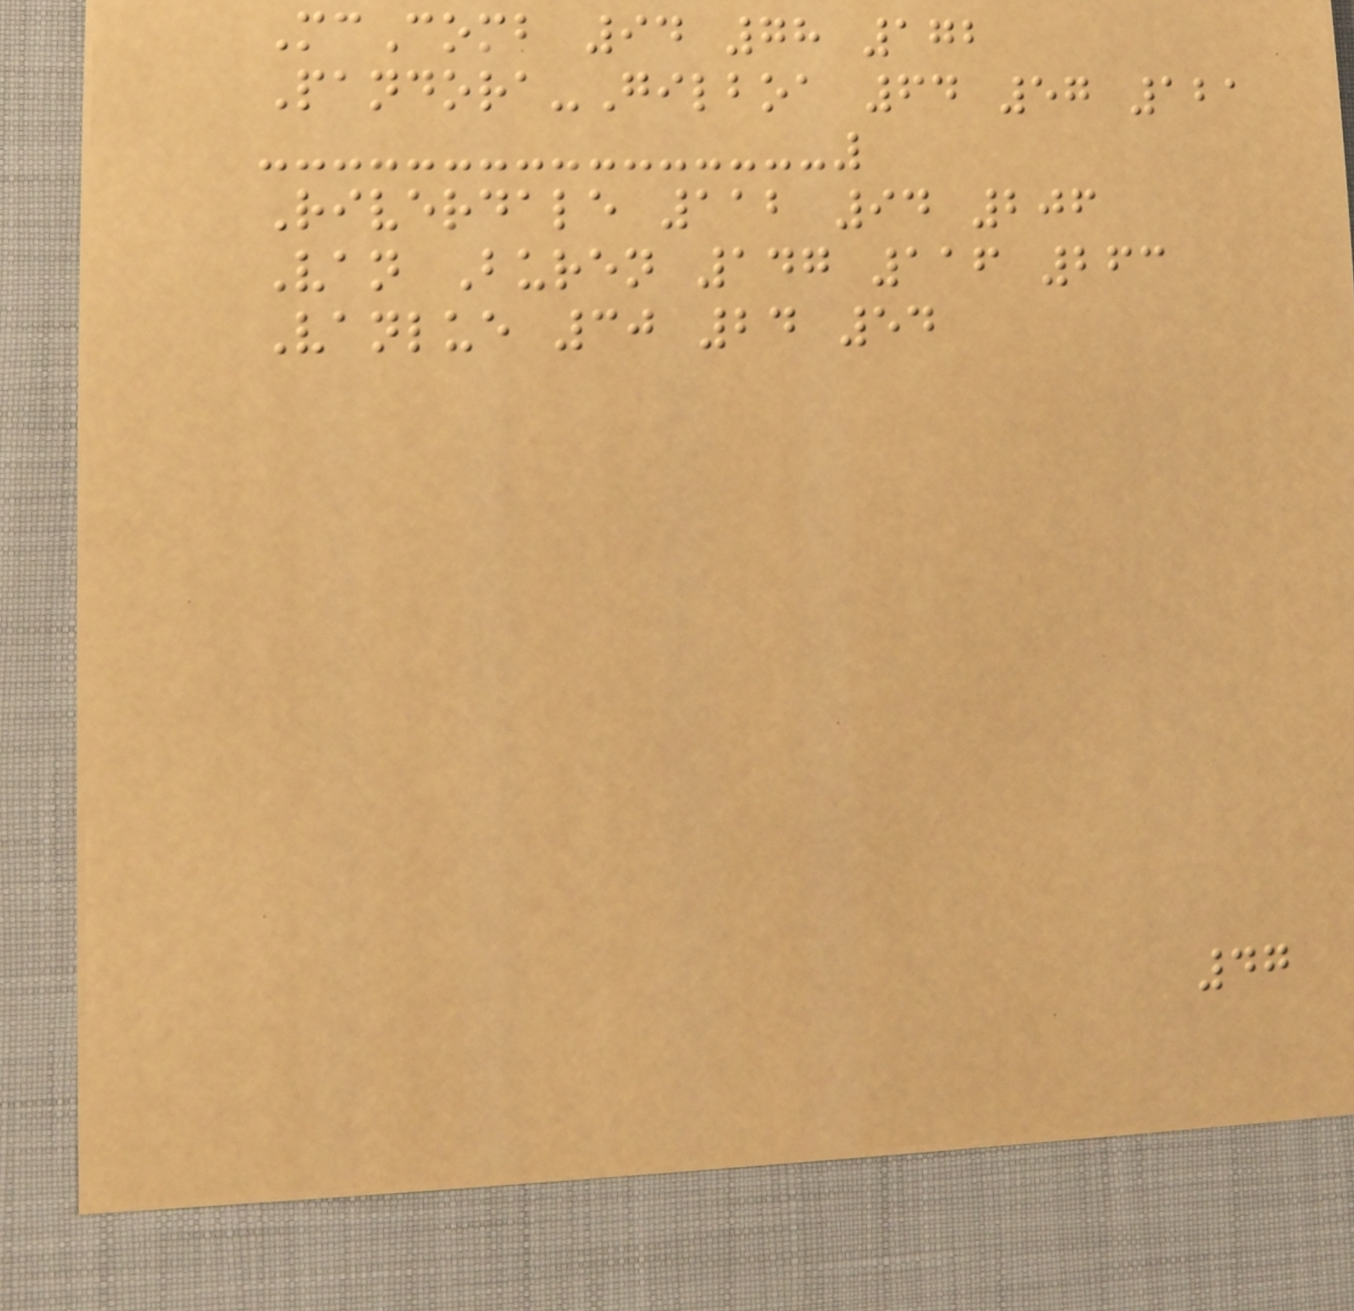McComb 94 78 172
Pandora-Gilboa 64 57 121
Riverdale 112 94 206
Van Buren 147 116 263
Vanlue 30 24 54
47
